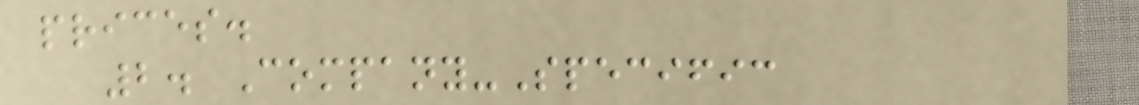prices.
2. Company-Specific
